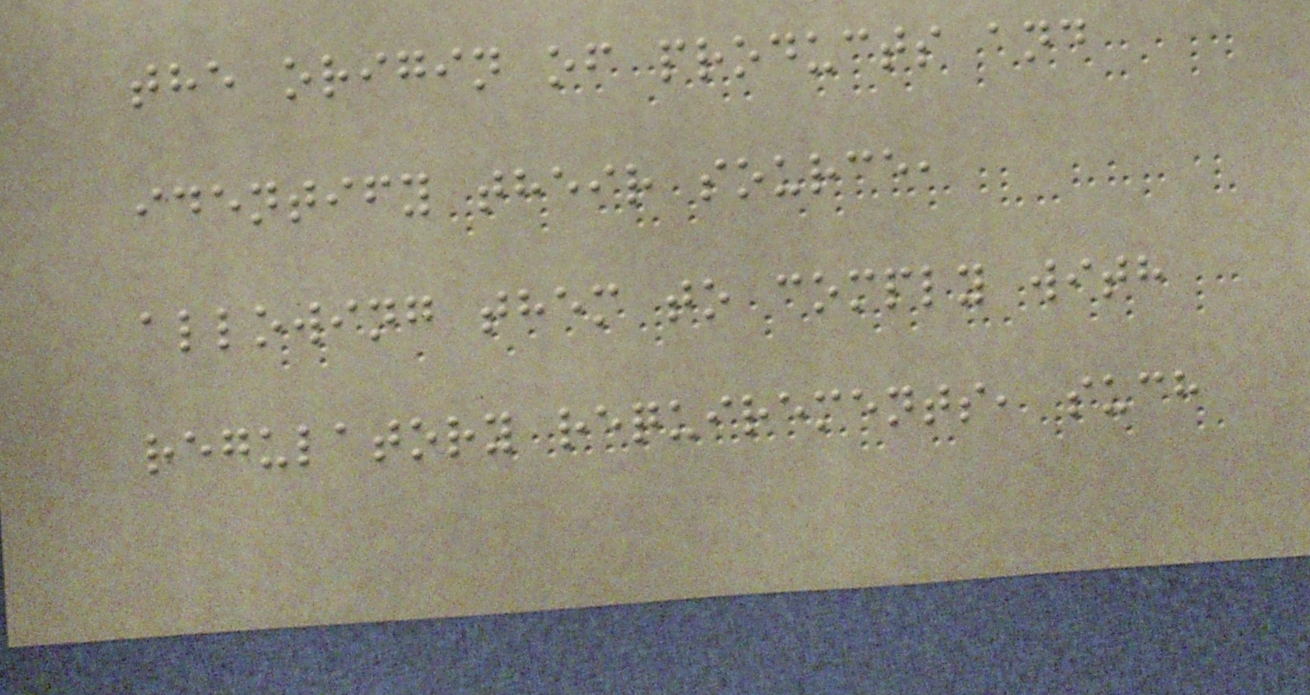the origin of products and
identify their source,
allowing them to comply with
regulatory requirements, such
